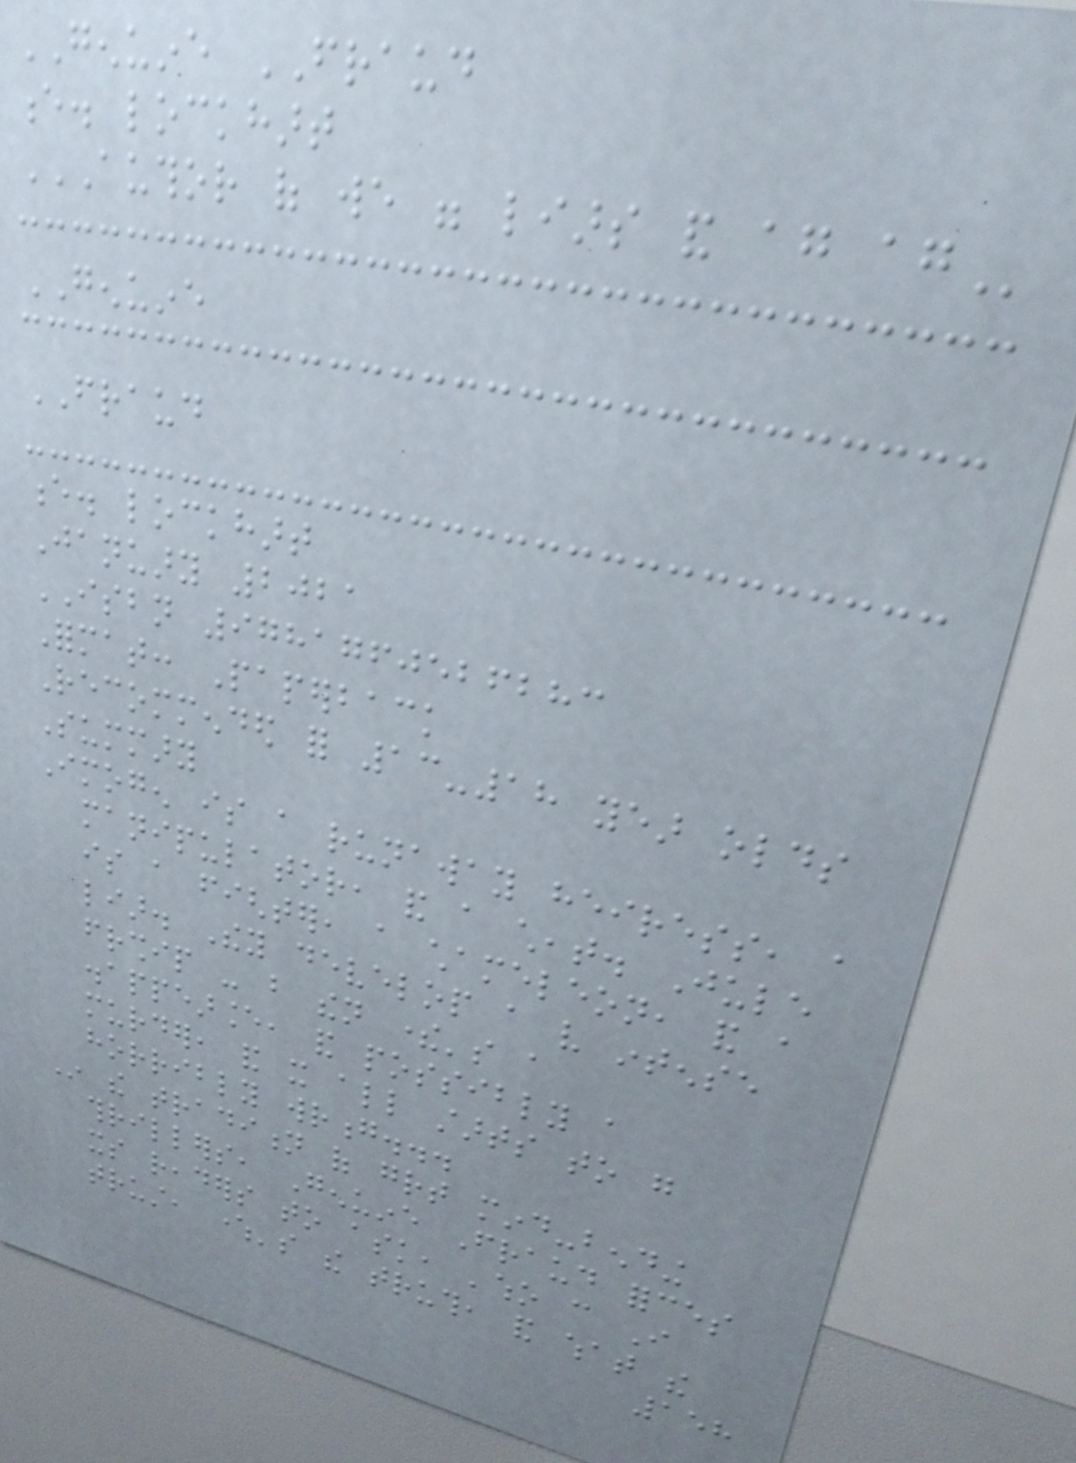GENUINE FRAUD
e. lockhart
AUTHOR OF WE WERE LIARS AND AGAIN AGAIN
GENUINE
FRAUD
e. lockhart
January 2021
ISBN 9781760526283
Format: Paperback
Recommended for 13-18 year olds
Summary
Imogen is a runaway heiress, a
manipulator, and a cheat. Jule
is a fighter, a chameleon, and a
liar. They develop a very intense
friendship - but then there's a
disappearance, and possibly a
murder, and it all starts to go
horribly wrong...
In the tradition of great mind-bending
thrillers, Genuine Fraud forces
its readers to ask, 'who can I
trust, where's the truth, and what the
158
